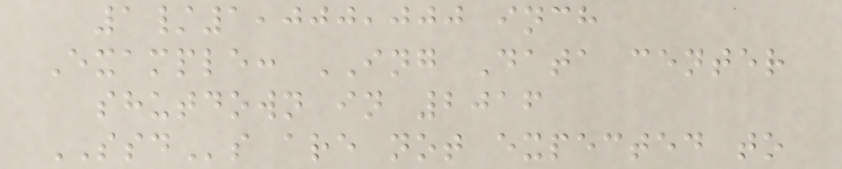1/1,000,000 inch
Example: ING Data center
shutdown in 2016
SSDs are not expected to
